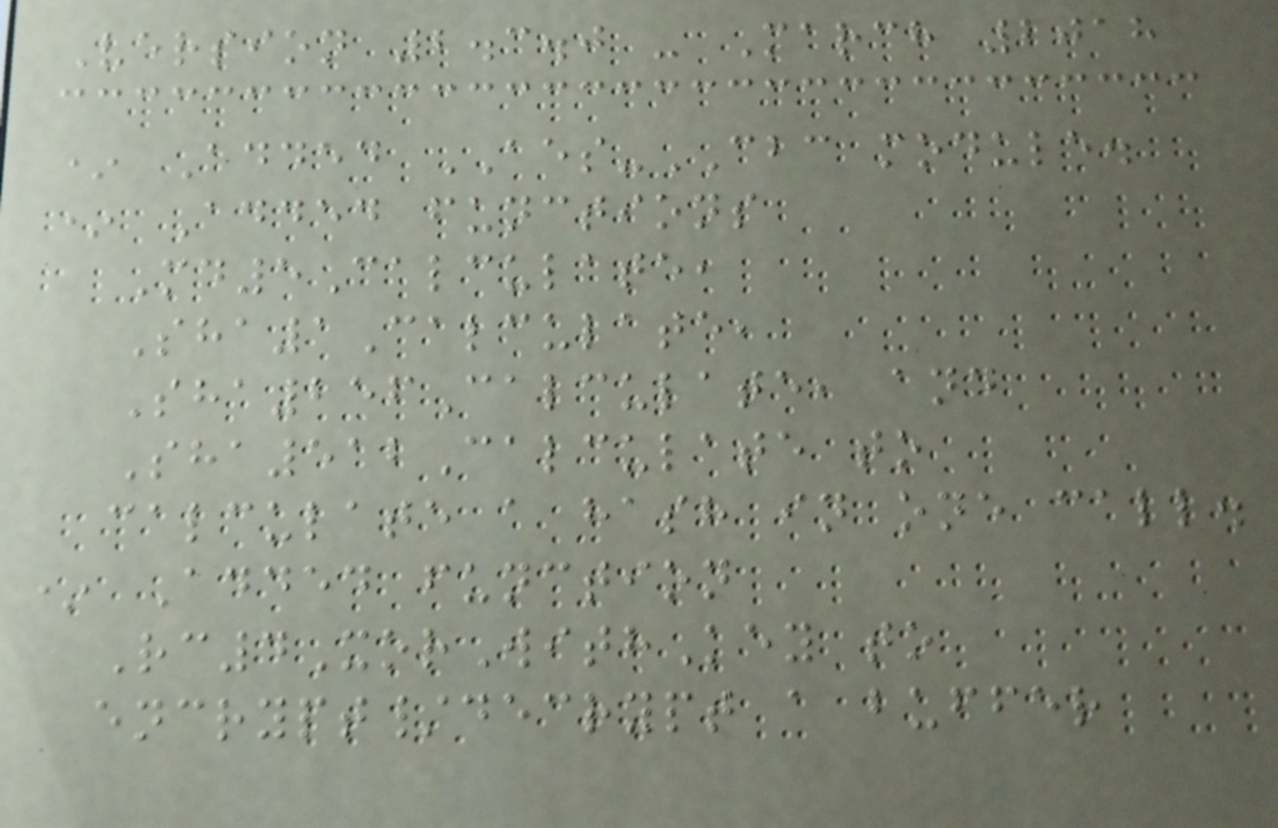Version 2.3.0 - March 2018
* Added AES-CBC module.
* Added functions
Md5Calculate,
Sha1Calculate,
Sha256Calculate, and
Sha512Calculate to
calculate a hash in one call.
* Added function
Rc4XorWithKey to
encrypt/decrypt a buffer
